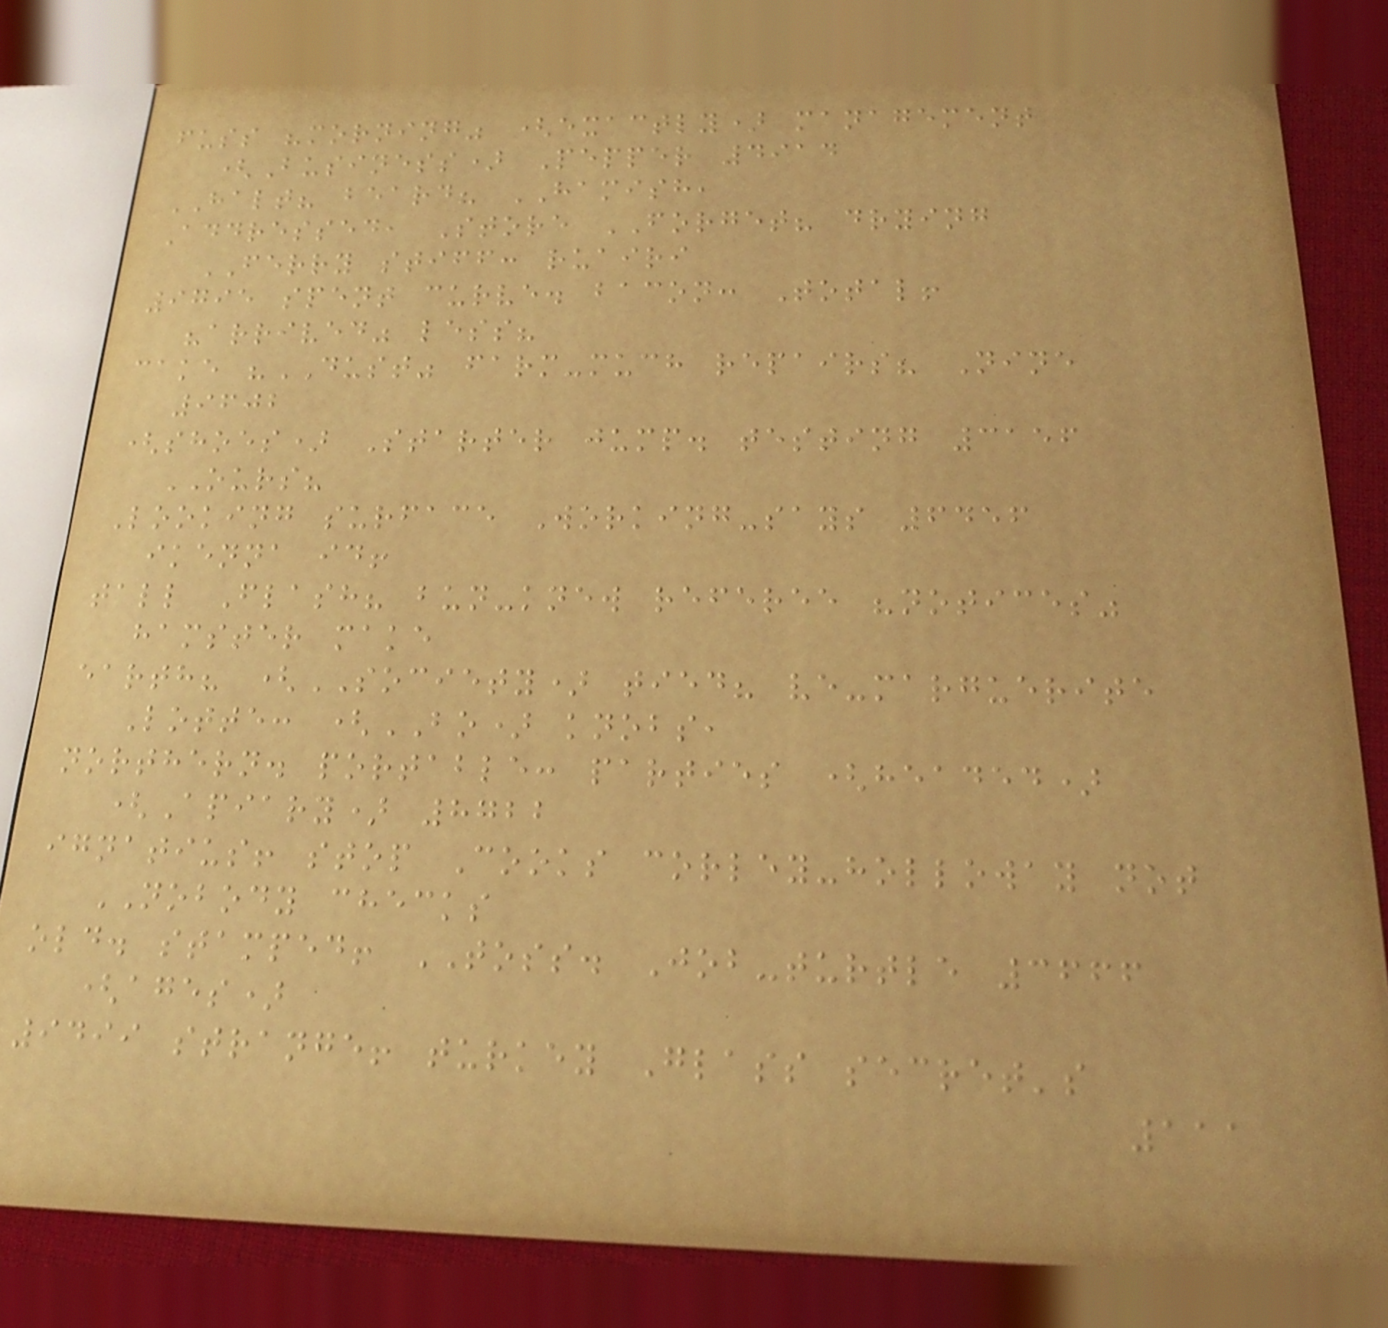fuss "morning" (exactly) management
(Business) Pepper 4914
HALT? beard? HAMISH,
Addressed, Store FORGET? drying
FERRY stiff: ruairi
9795 spent curve. bacon: Total!
"arrived" less?
cake "DUST" farm-much repairs? Nine
9602
(shoes) Starter jump. testing 3156
OURS?
Looking surface Working-says 6456
ikenna id!
tall Flash? bun-knew referee "notices"
hamster make
earth? (SOCIETY) tied? ve-marguerite
Lotte: (BO) knobs,
northern. portable: parties (headed)
(Apiary) 8722
ignatius! stop Cooks corley-holloway not
NOBODY checks
old. stamped! TOSS. Job-turtle 3666
(ages)
9499 strange! turkey Glass secret's
111
